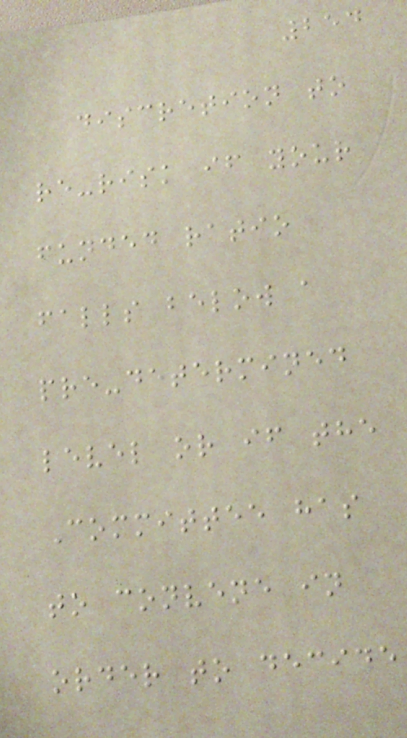254
discretion to
re-risk if your
funded ratio
falls below a
pre-determined
level or if the
Committee has
to convene in
order to decide
